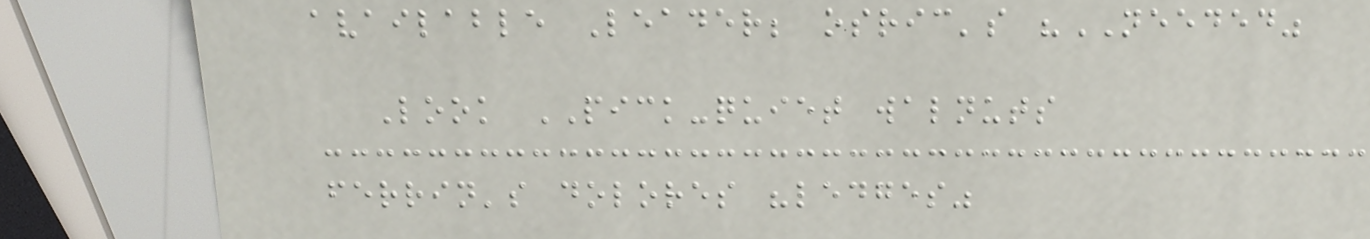available Leader; osric's "NEEDED"
Look PICK-quiet walnuts
ferrin's dolores "ledges"
